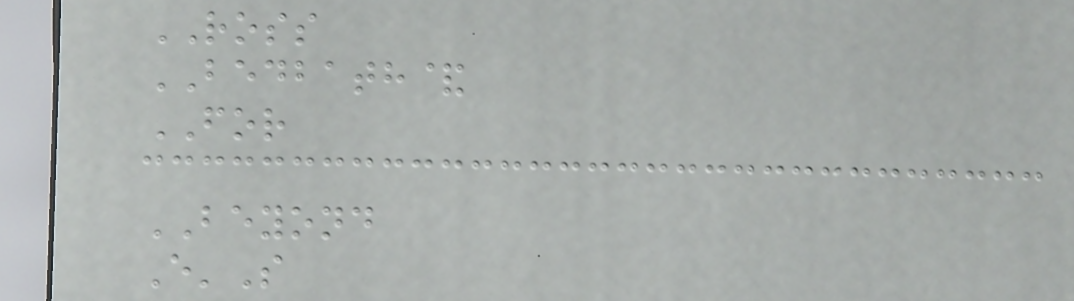ROSS
BEDBATH&
FOR
BEYOND
E'S
